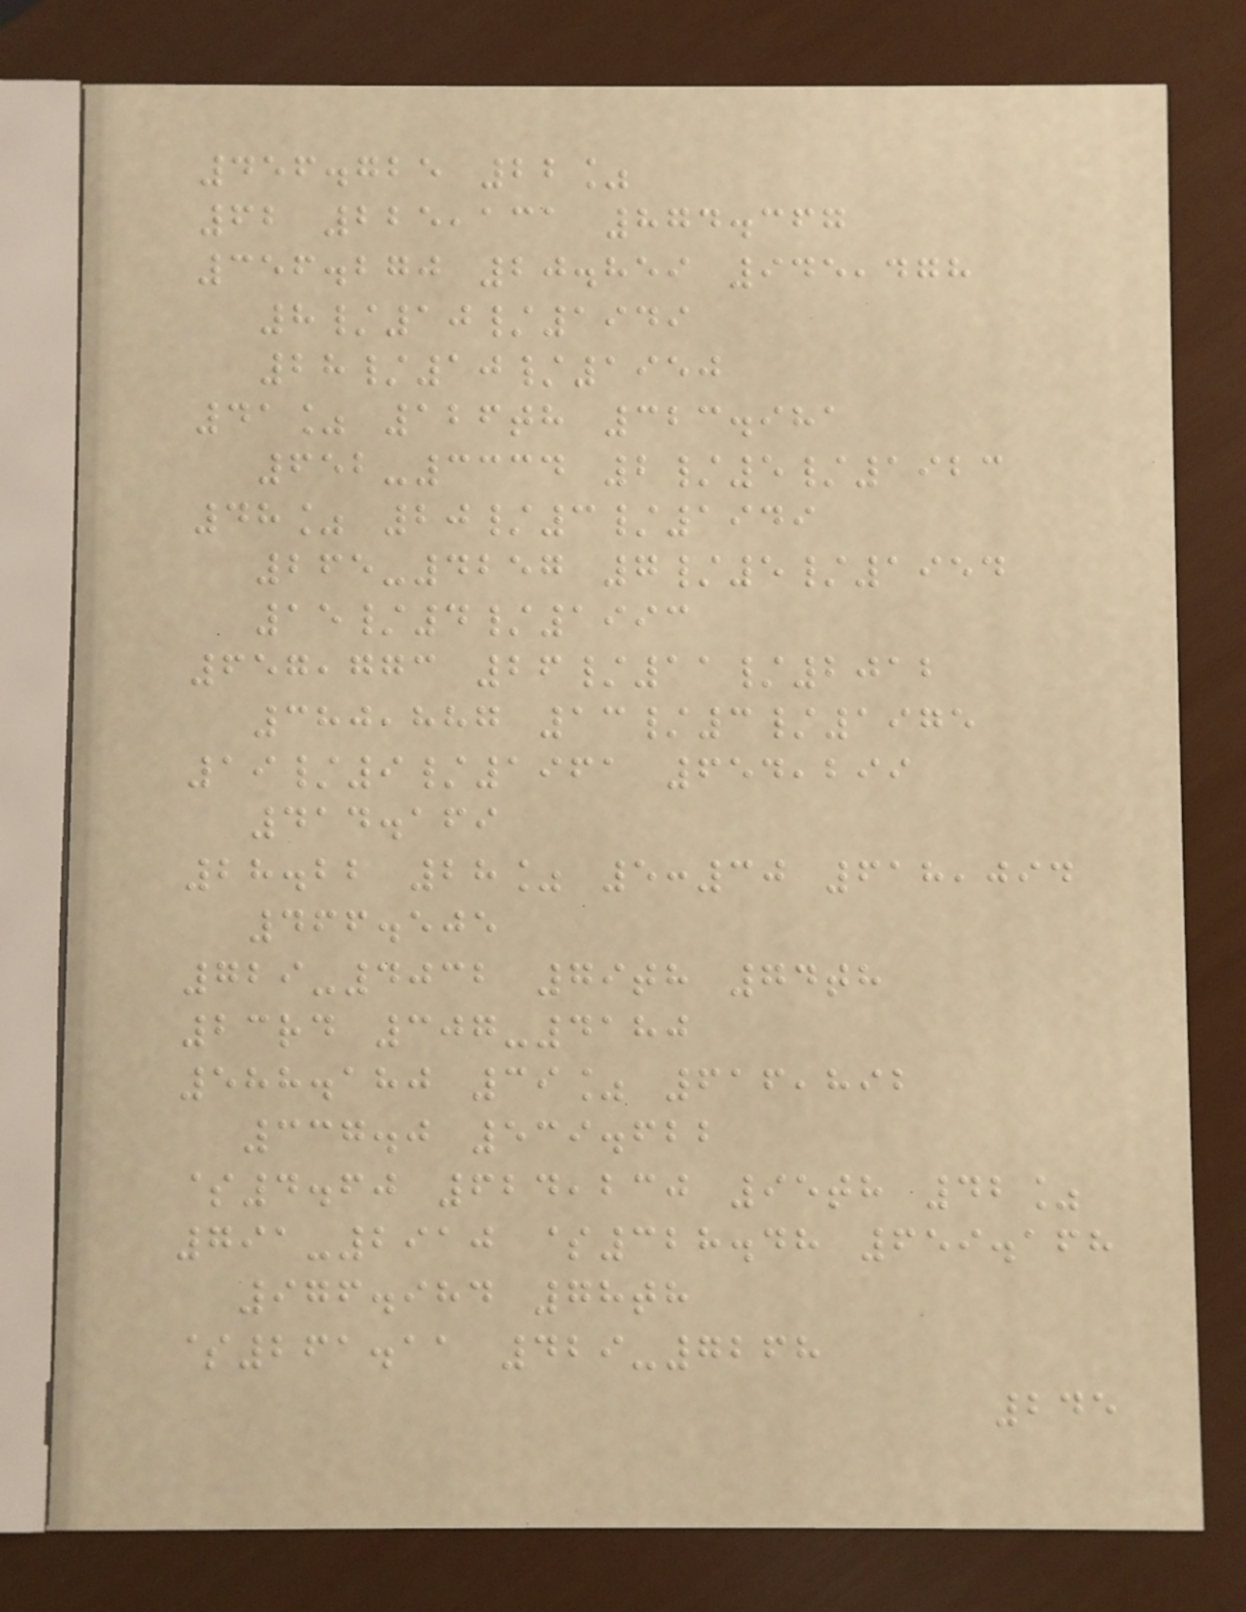456.725 22%
62 225,131 874.367
356.270 20.859 945,478
8/10/1949
28/10/1950
41% 126th 323.981
652-3334 2/5/1923
48% 20/3/1949
265-4257 7/5/1954
15/4/1993
657,773 26/11/2012
380,887 13/3/1975
19/9/1961 654,299
414.169
28.22 28% 5:30 618,094
466.505
729-4032 79th 74th
23rd 307-4180
588.180 39% 616,892
337.0 539.622
$4.60 624,230 95th 42%
791-2910 $328.48 659.168
976.984 78th
$261.11 429-7268
245
